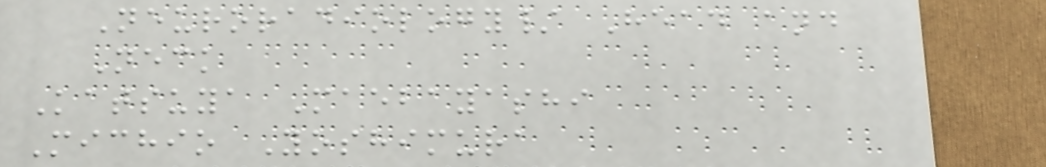Neuroradiology/ Head and
Neck
Katsuya Maebayashi
Michio Yoshimura
